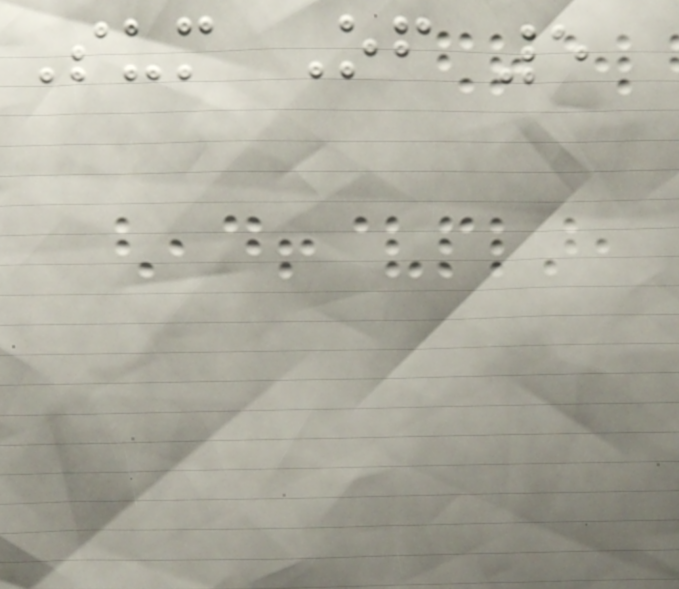Sum Of 5
